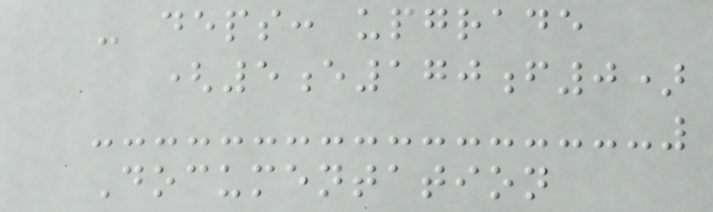- deps: upgrade
(5e170f0)
Documentation
